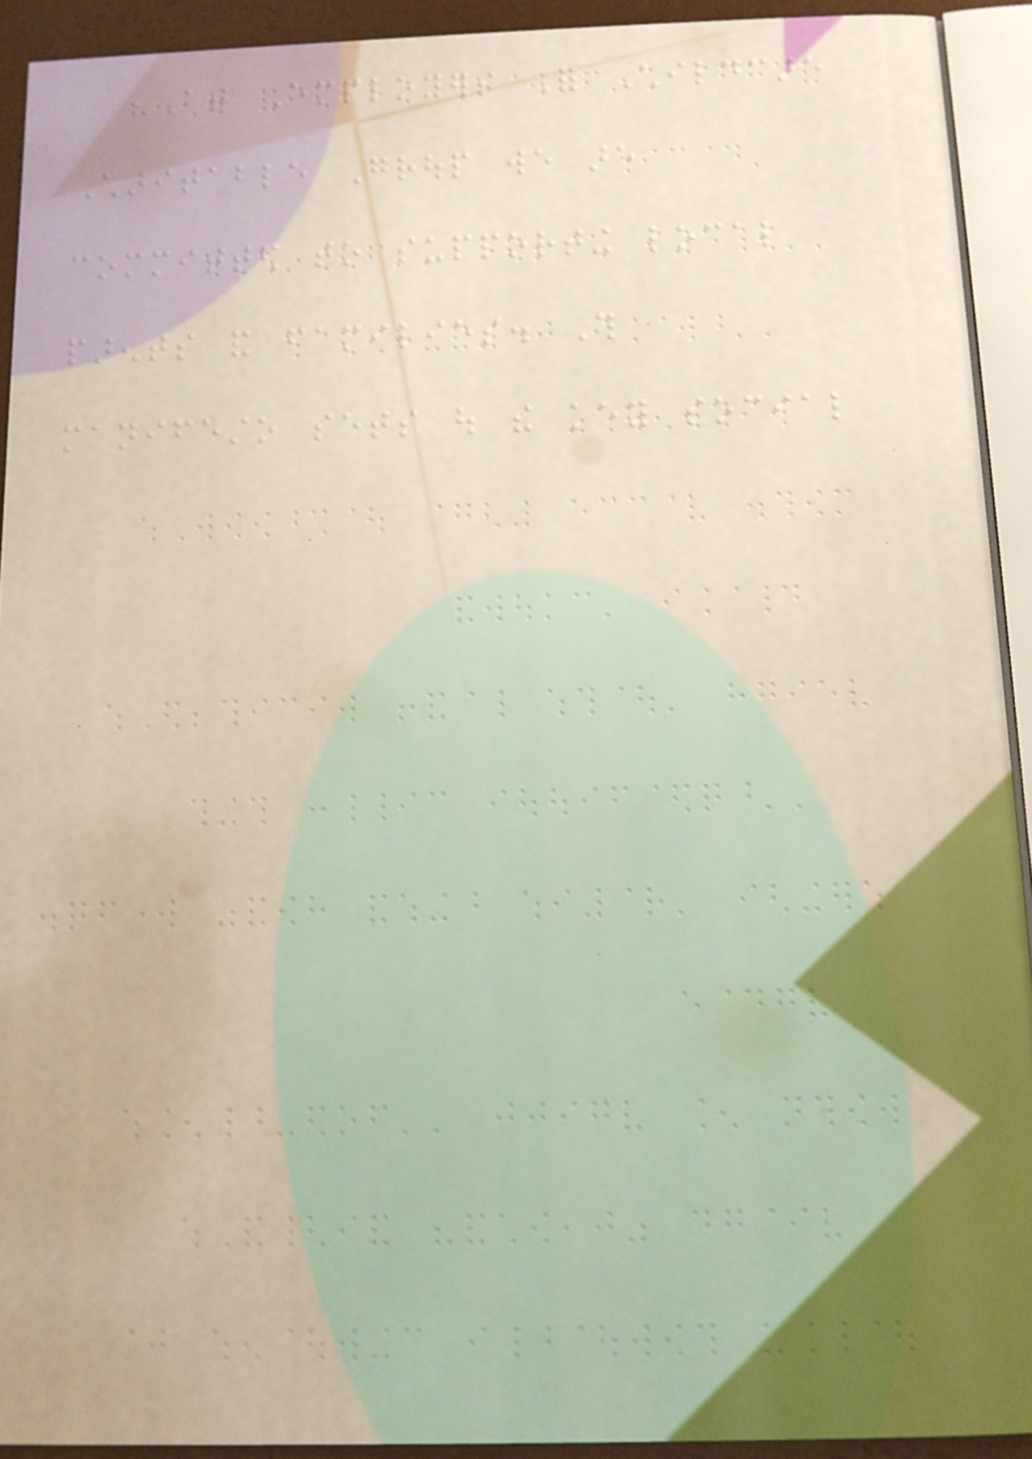"At Employers For Childcare
Charitable Group we are
committed to supporting local
parents and families. This
manifesto sets out the key social
